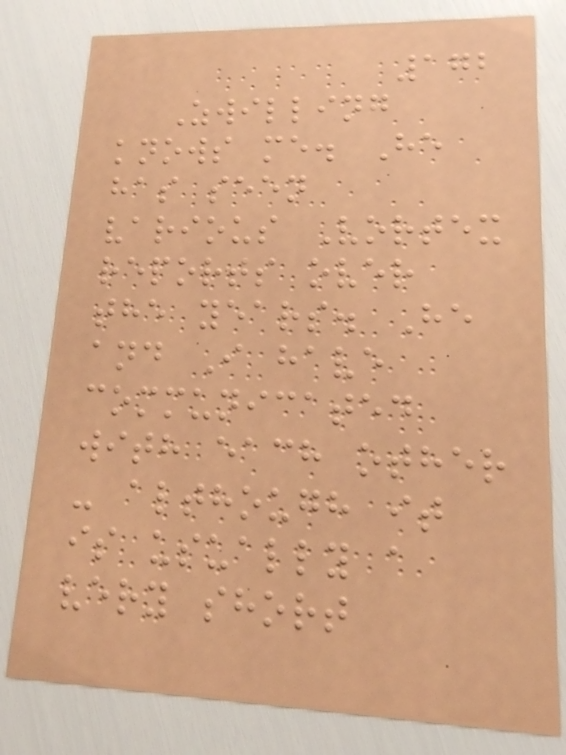172
Zwilling
knows me. He
has seen
various Vortex
reports over
the years. He
and I have
communicated
with each other
- although it
is usually a
very short
